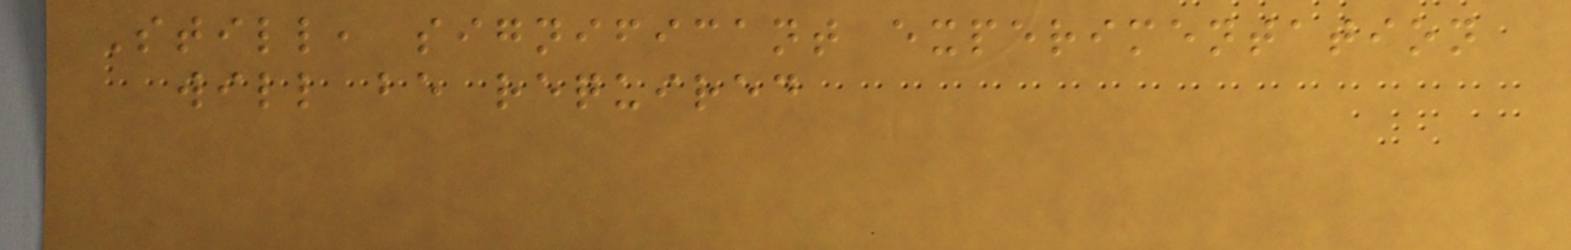Still, significant experimentation
will be required
